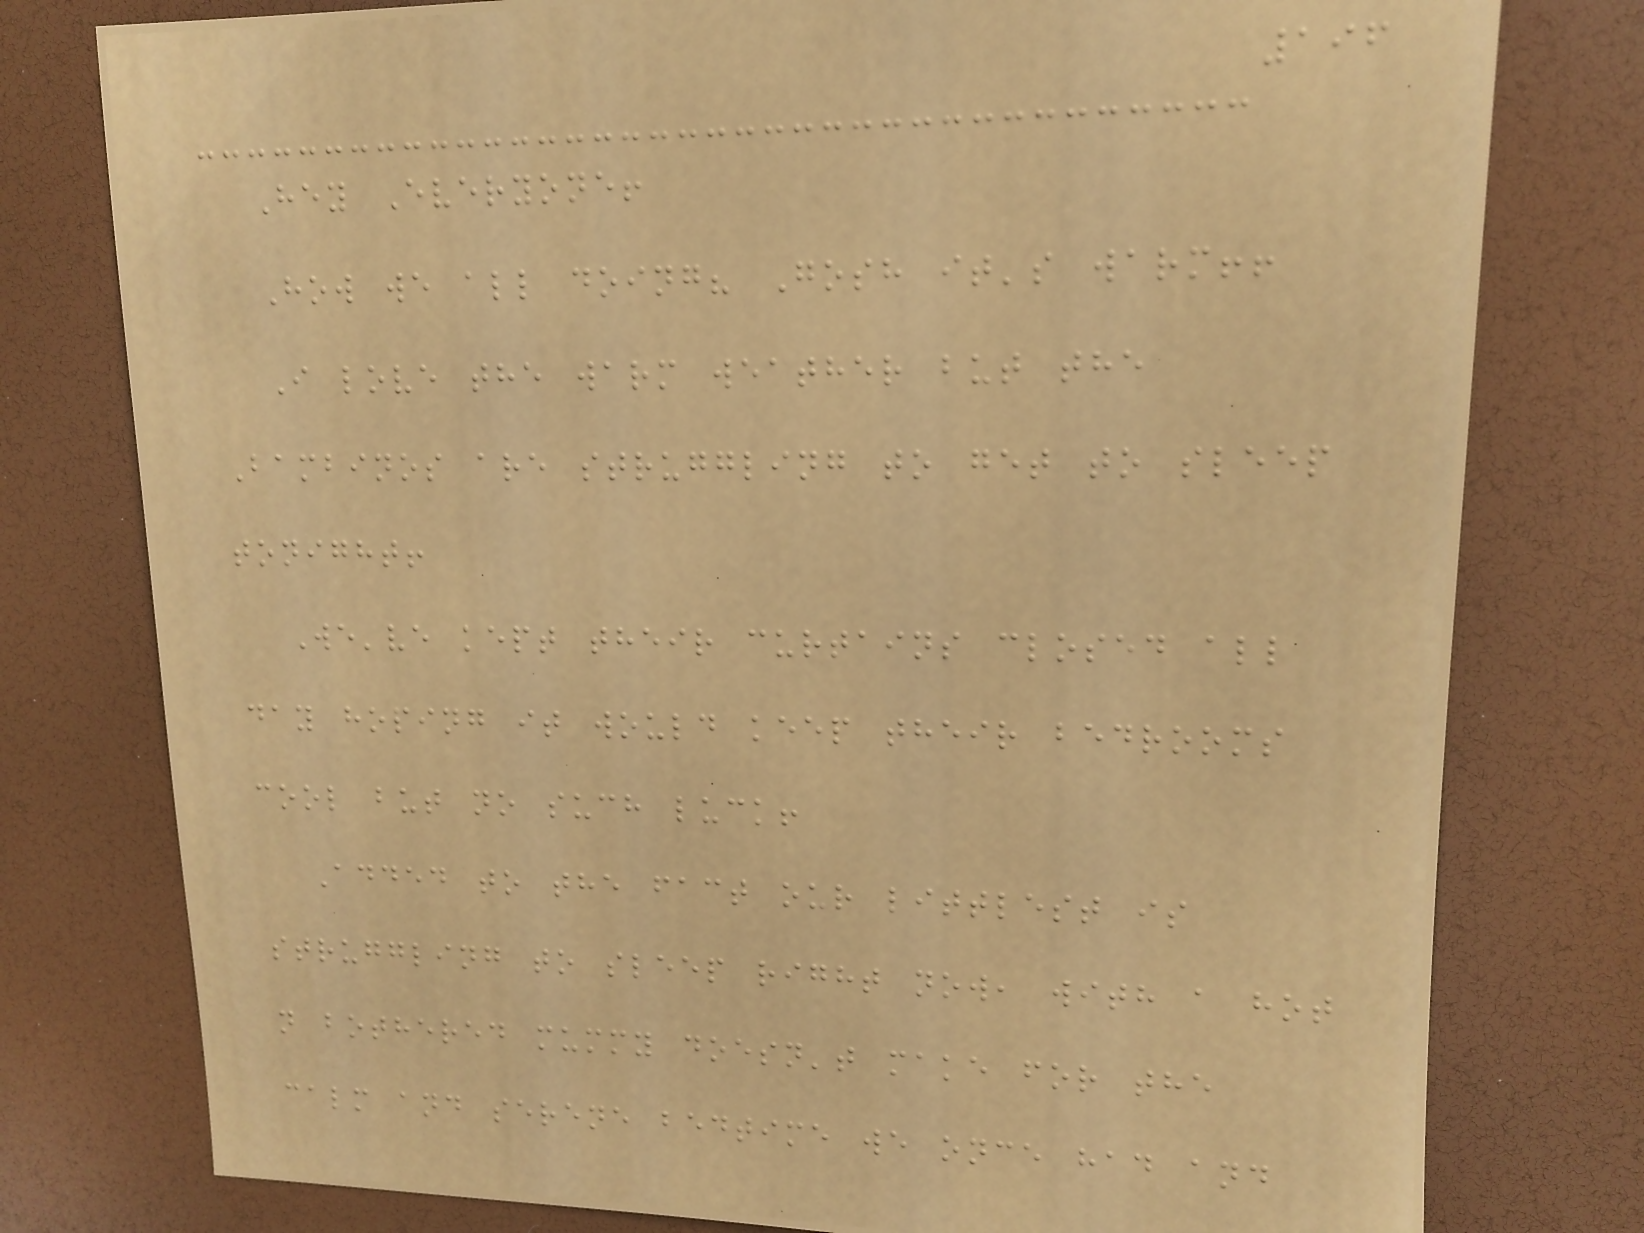196
Hey Everyone!
How we all doing? Gosh it's warm!!
I love the warm weather but the
Bambinos are struggling to get to sleep
tonight!
We've kept their curtains closed all
day hoping it would keep their bedrooms
cool but no such luck!
Added to the fact our littlest is
struggling to sleep right now, with a hot
n bothered mummy doesn't make for the
calm and serene bedtime we once had and
